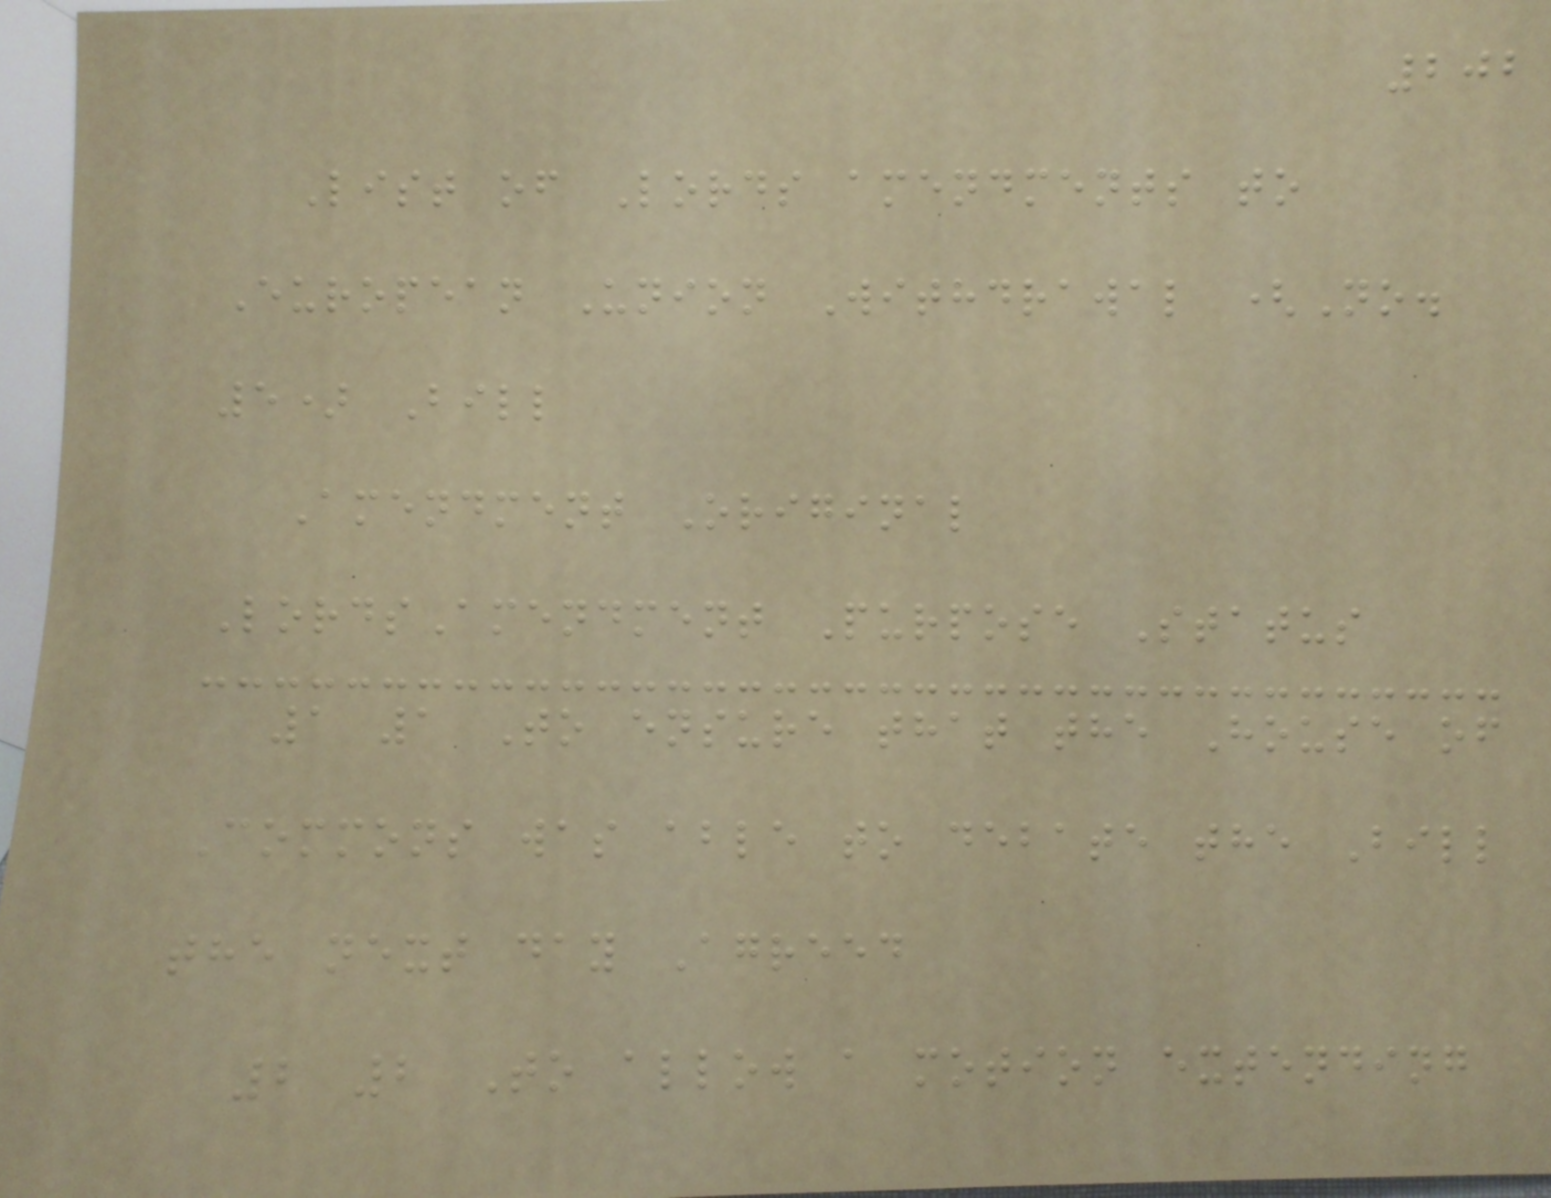202
List of Lords amendments to
European Union Withdrawal (No.
5) Bill
Amendment Original
LordsAmendment Purpose Status
1 1 To ensure that the House of
Commons was able to debate the Bill
the next day Agreed
2 2 To allow a motion extending
